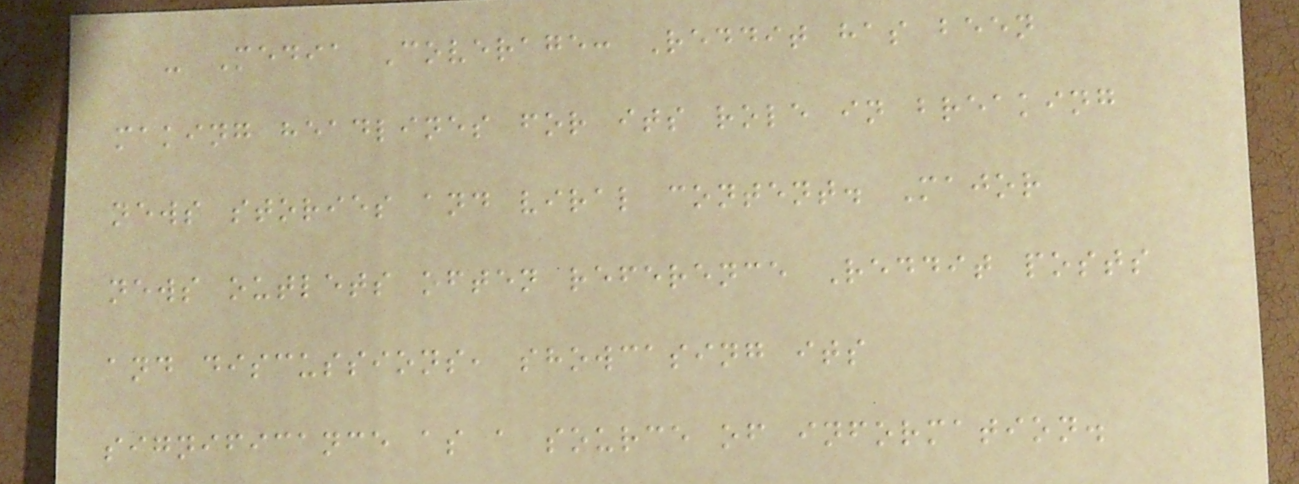- Media Coverage: Reddit has been
making headlines for its role in breaking
news stories and viral content. Major
news outlets often reference Reddit posts
and discussions, showcasing its
significance as a source of information.
